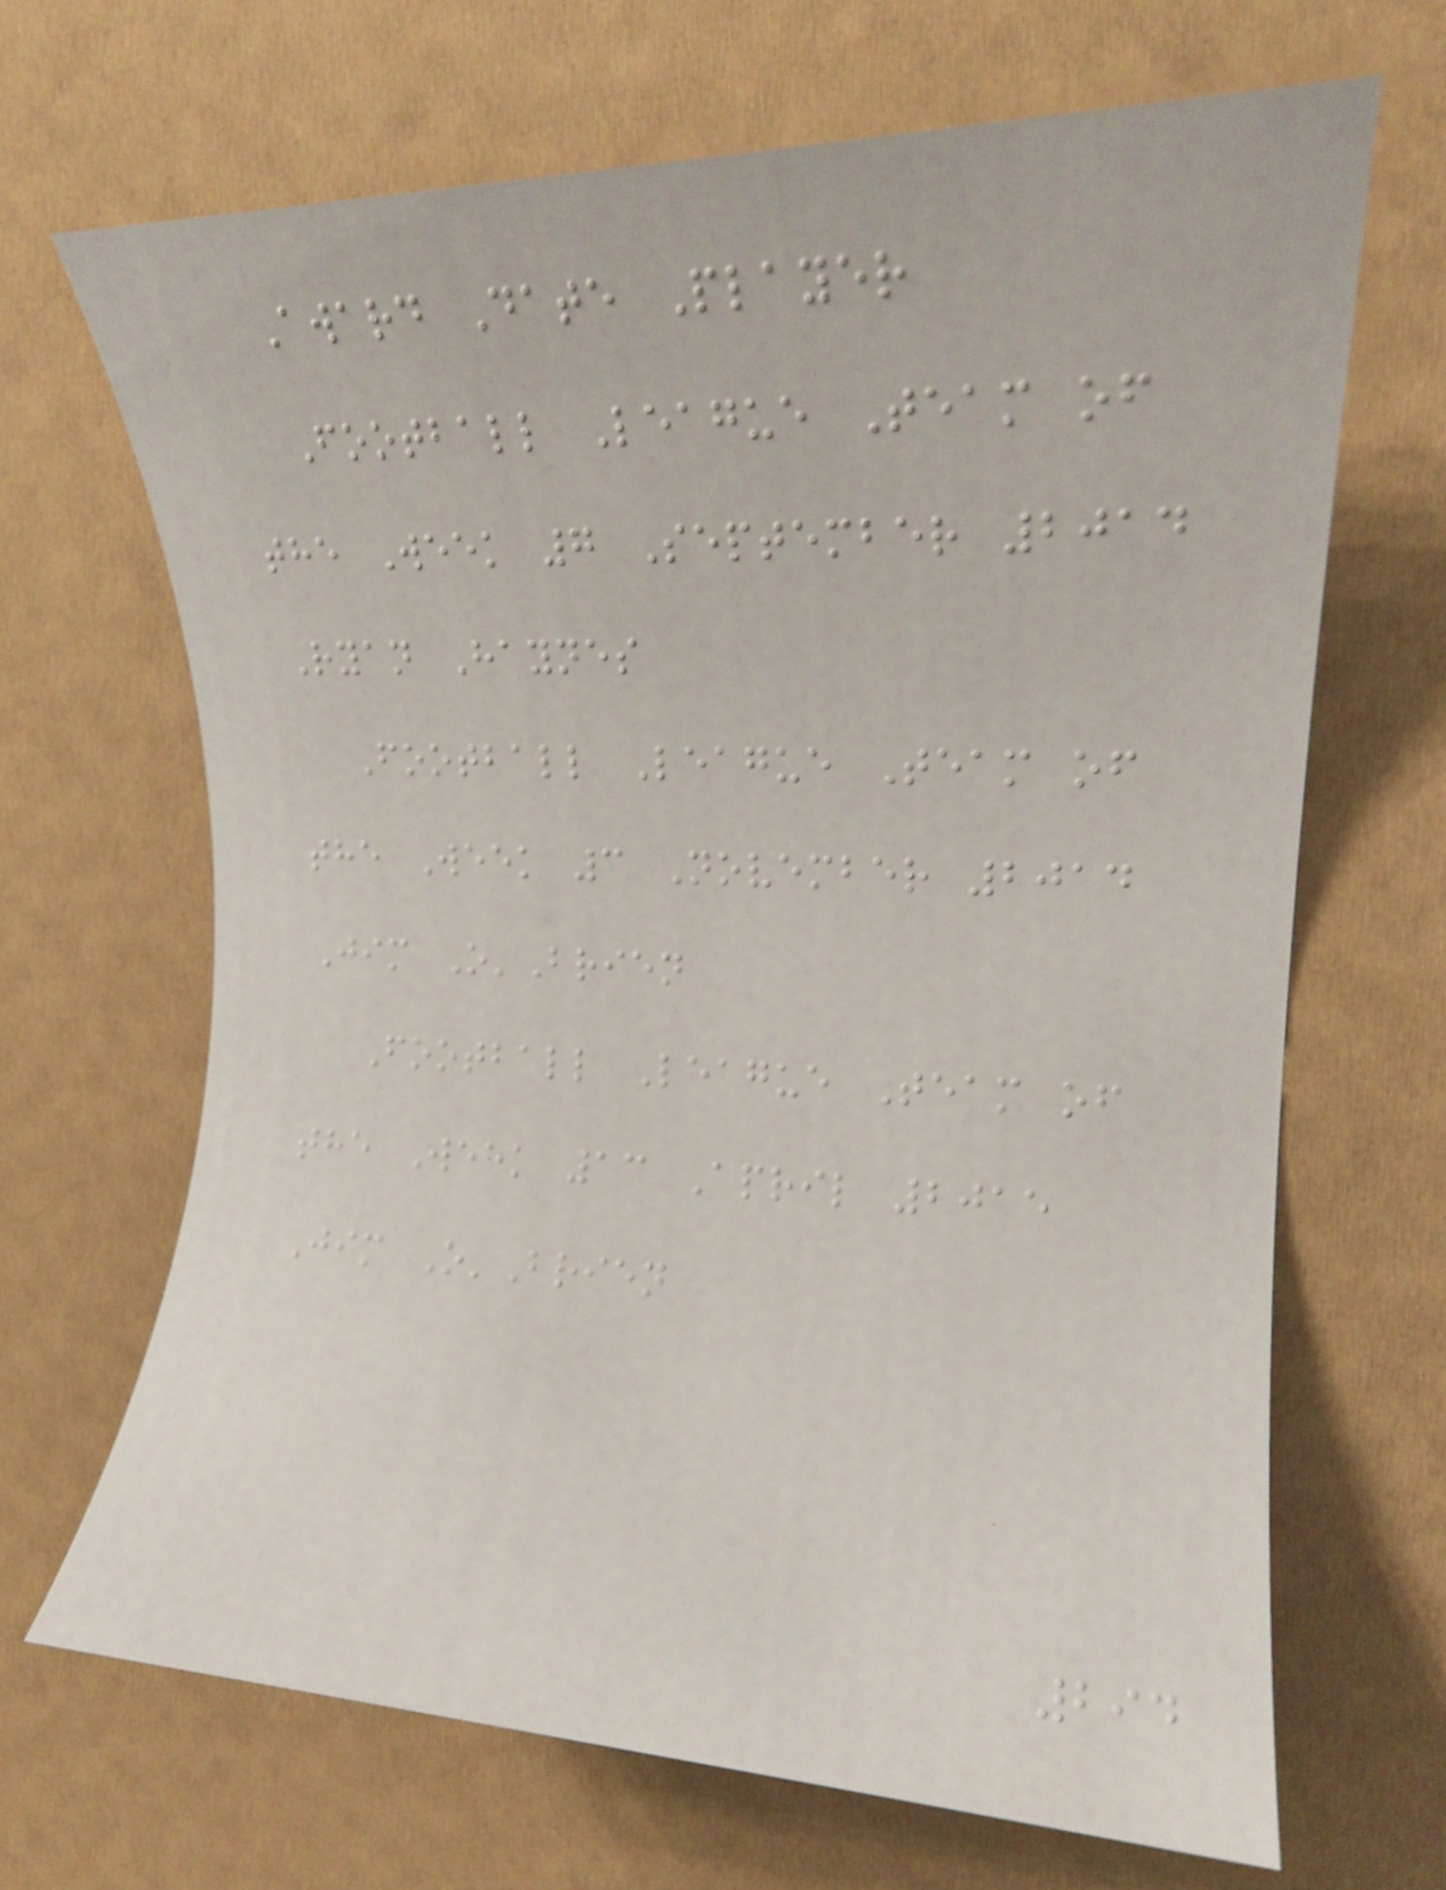Award Date Player
Football League Team of
the Week 7 September 2014
Ryan Haynes
Football League Team of
the Week 3 November 2014
Jim O'Brien
Football League Team of
the Week 13 April 2015
Jim O'Brien
294
